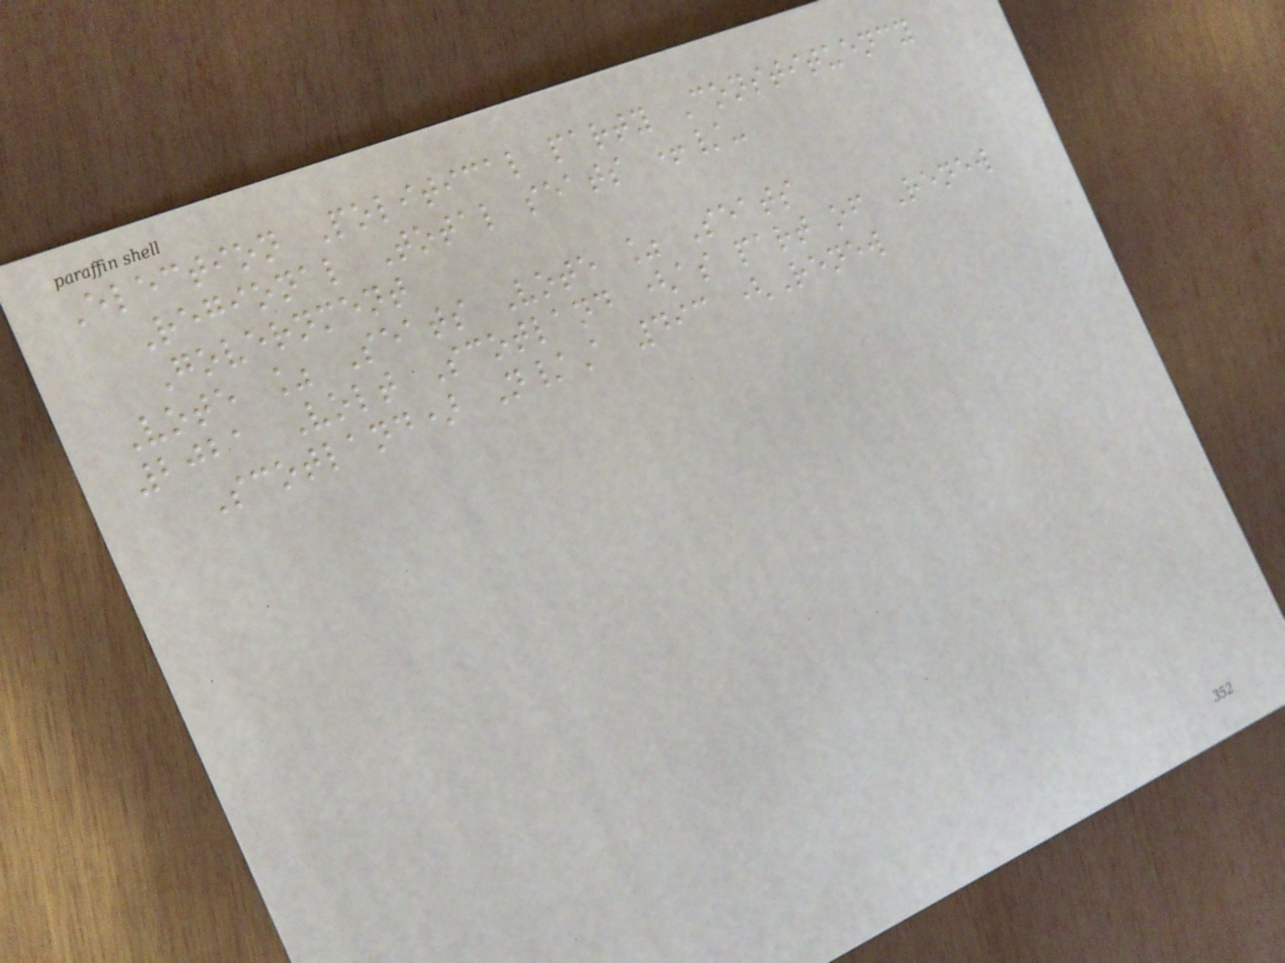Election Political party Constituency
Regional Total seats +/-
Government
Vote % Seats Vote % Seats
2021 Volt Scotland (as part of Renew
Scotland) N/A 493 (Renew
